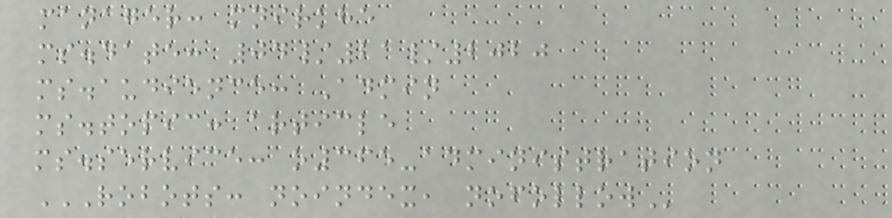manager: mnirkhe
ms.date: 04/21/2020
ms.audience: Admin
ms.topic: article
ms.service: o365-administration
ROBOTS: NOINDEX, NOFOLLOW
